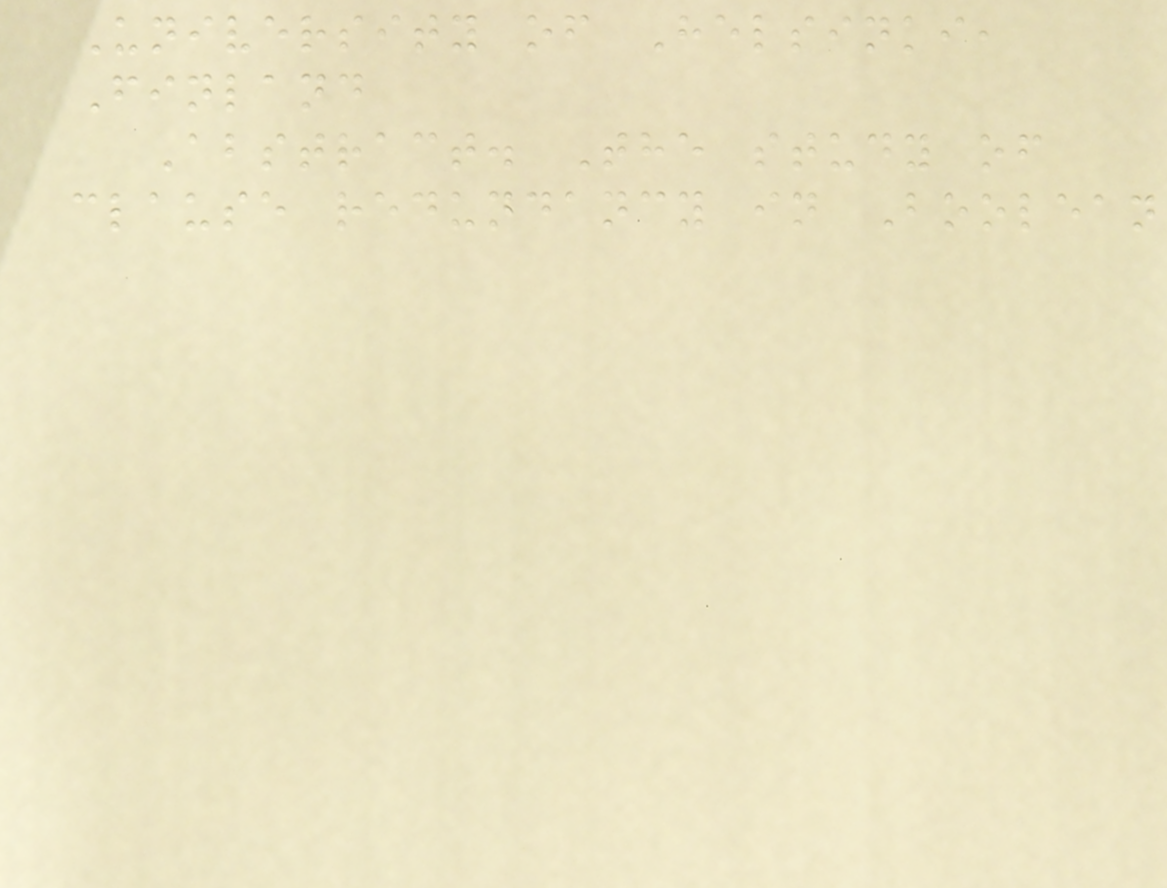University of Helsinki,
Finland
Abstract. The study of
clause redundancy in Boolean
